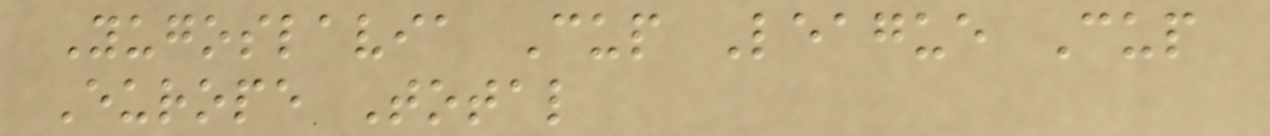Yugoslavia Cup League Cup
Europe Total
